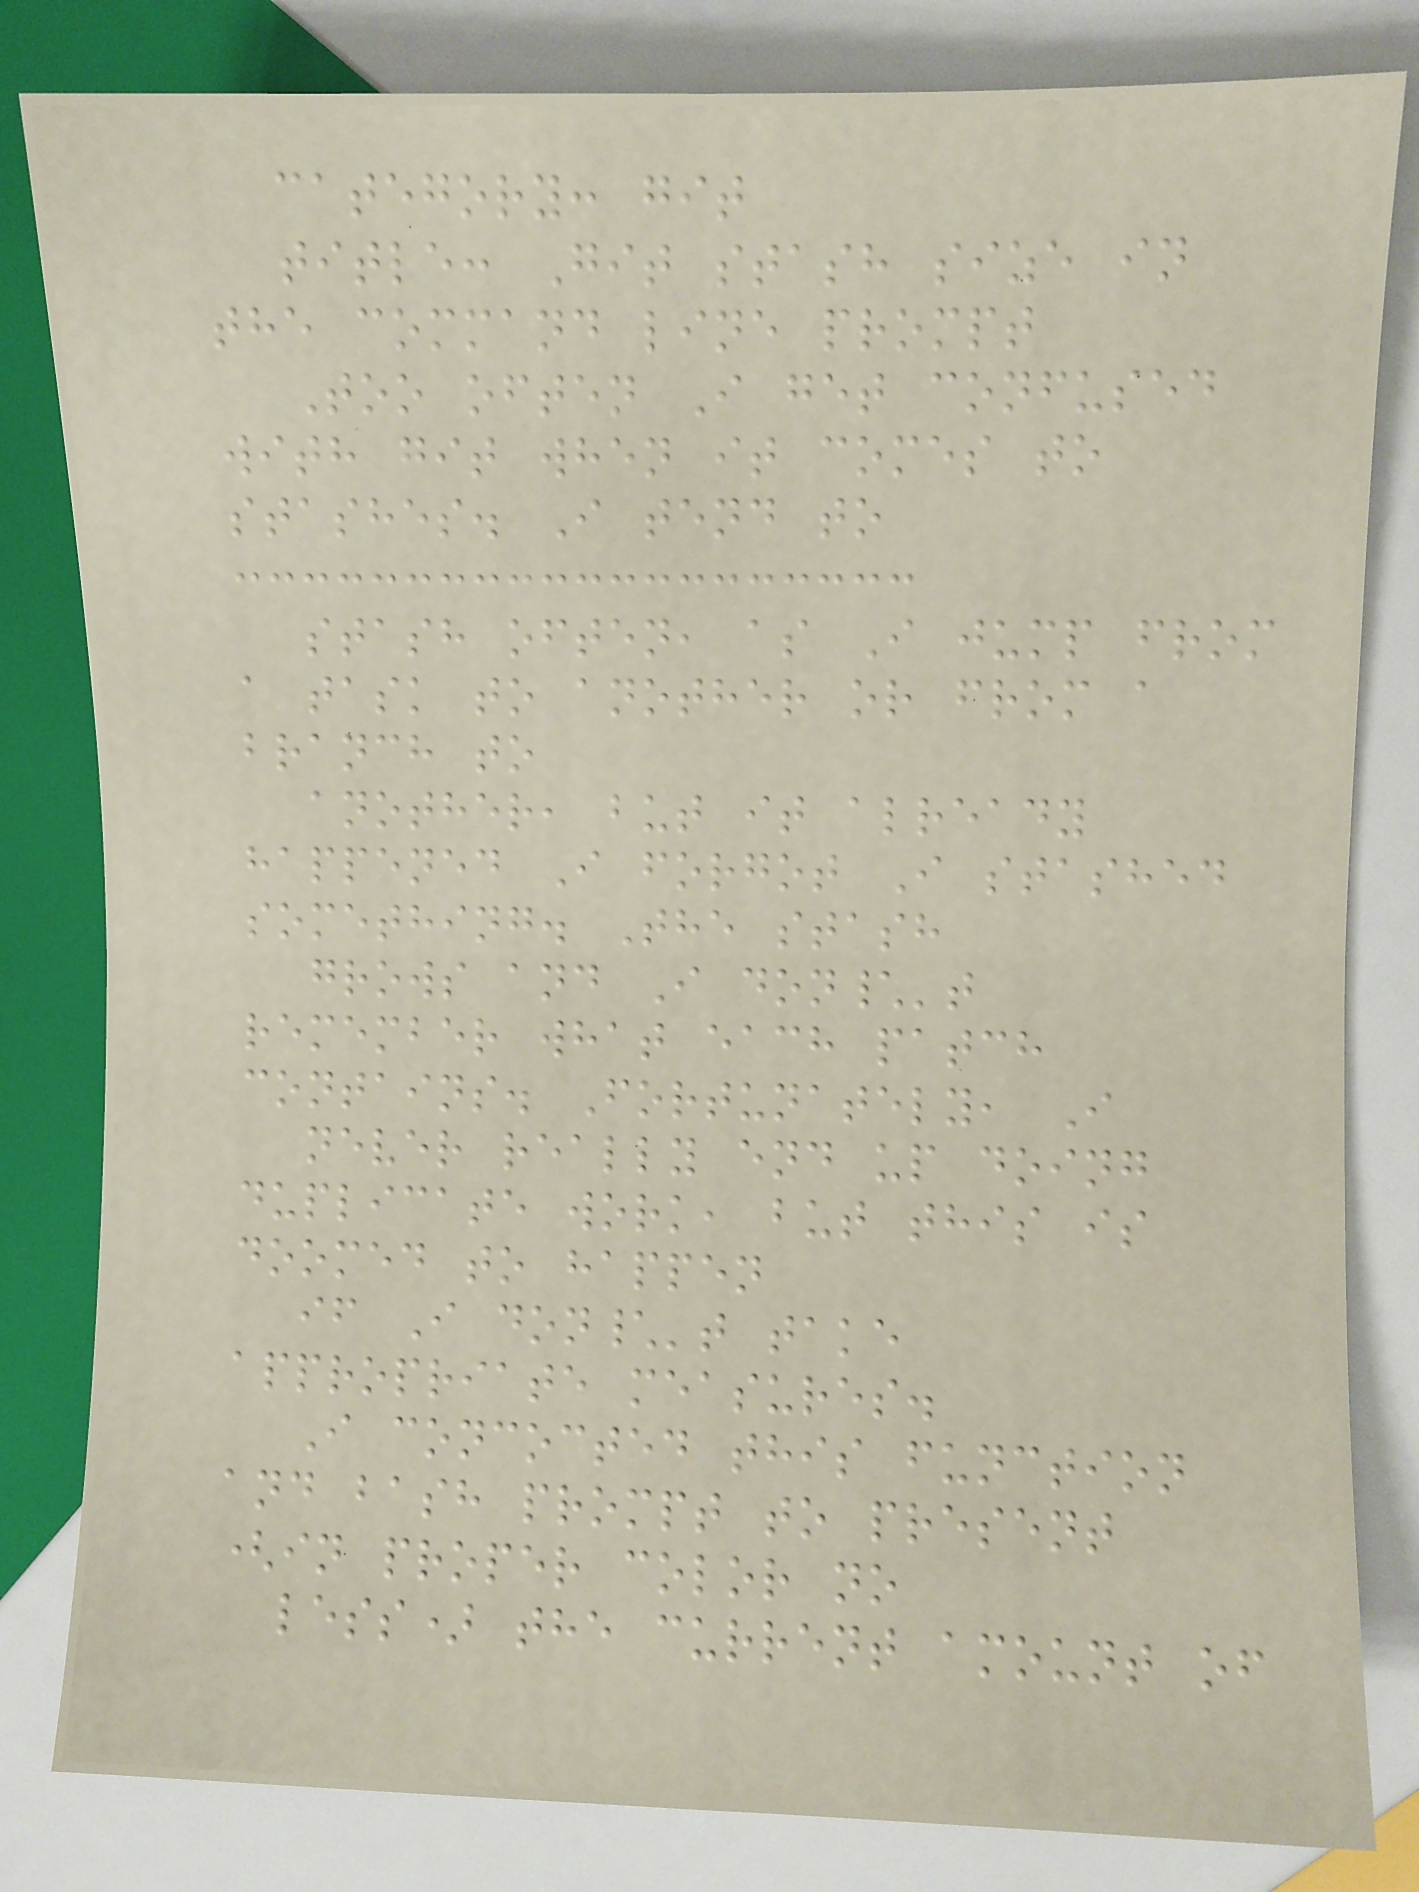category: git
title: Git stash size in
the command line prompt
Too often I get confused
with git when it comes to
stashes. I tend to
stash often, as I jump from
a task to another or from a
branch to
another, but it already
happened I forgot I stashed
something. The stash
grows and I don\'t
remember what each patch
contains. Fortunately, I
never really end up doing
duplicate work, but this is
doomed to happen
if I don\'t take
appropriate measures.
I concocted this function
and bash prompt to present
(in proper color no
less) the current amount of
